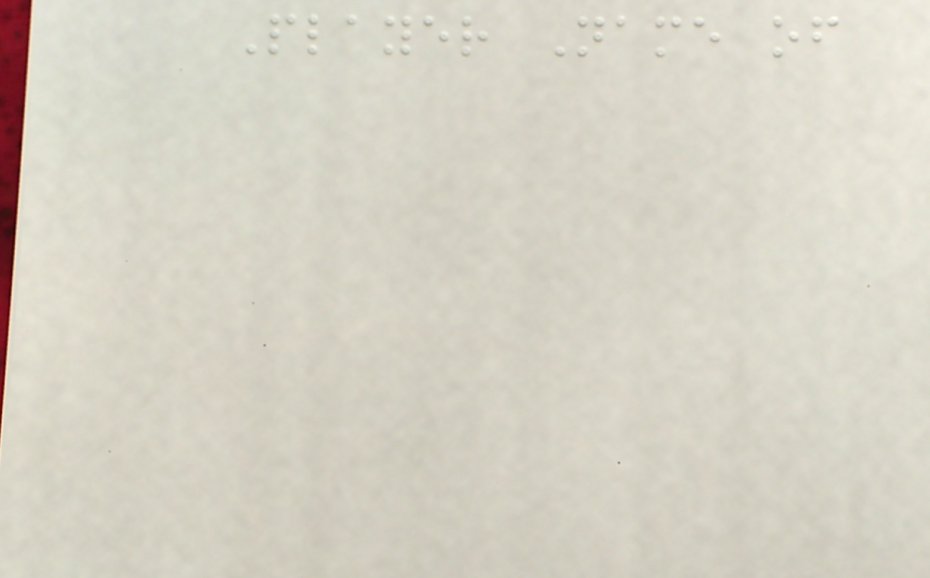Player Name of
